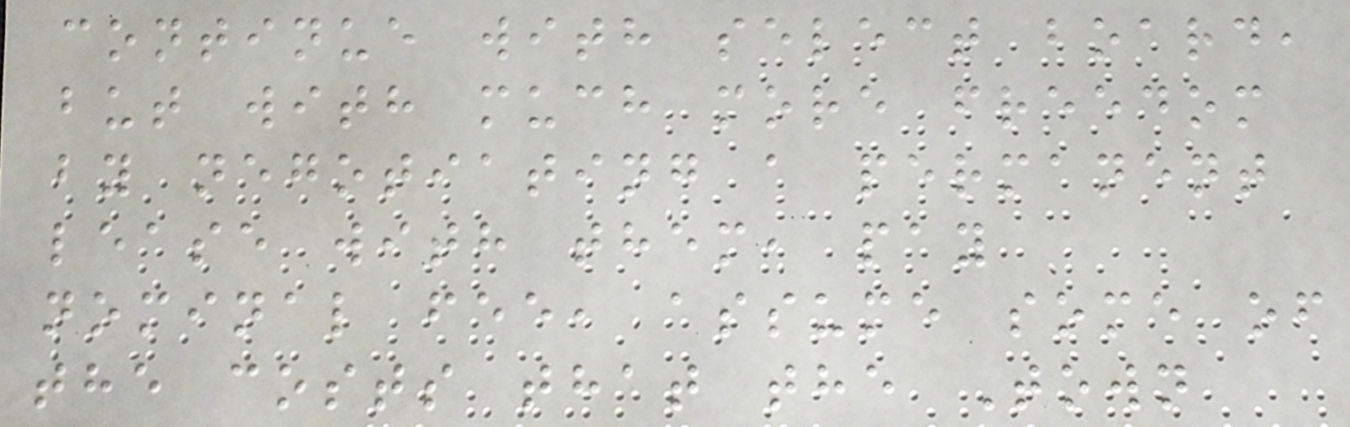continue with select board,
but with much more freedom
by negotiating a permanent
lease with them, pay
nominal fee, assume some of
the costs that the Town
